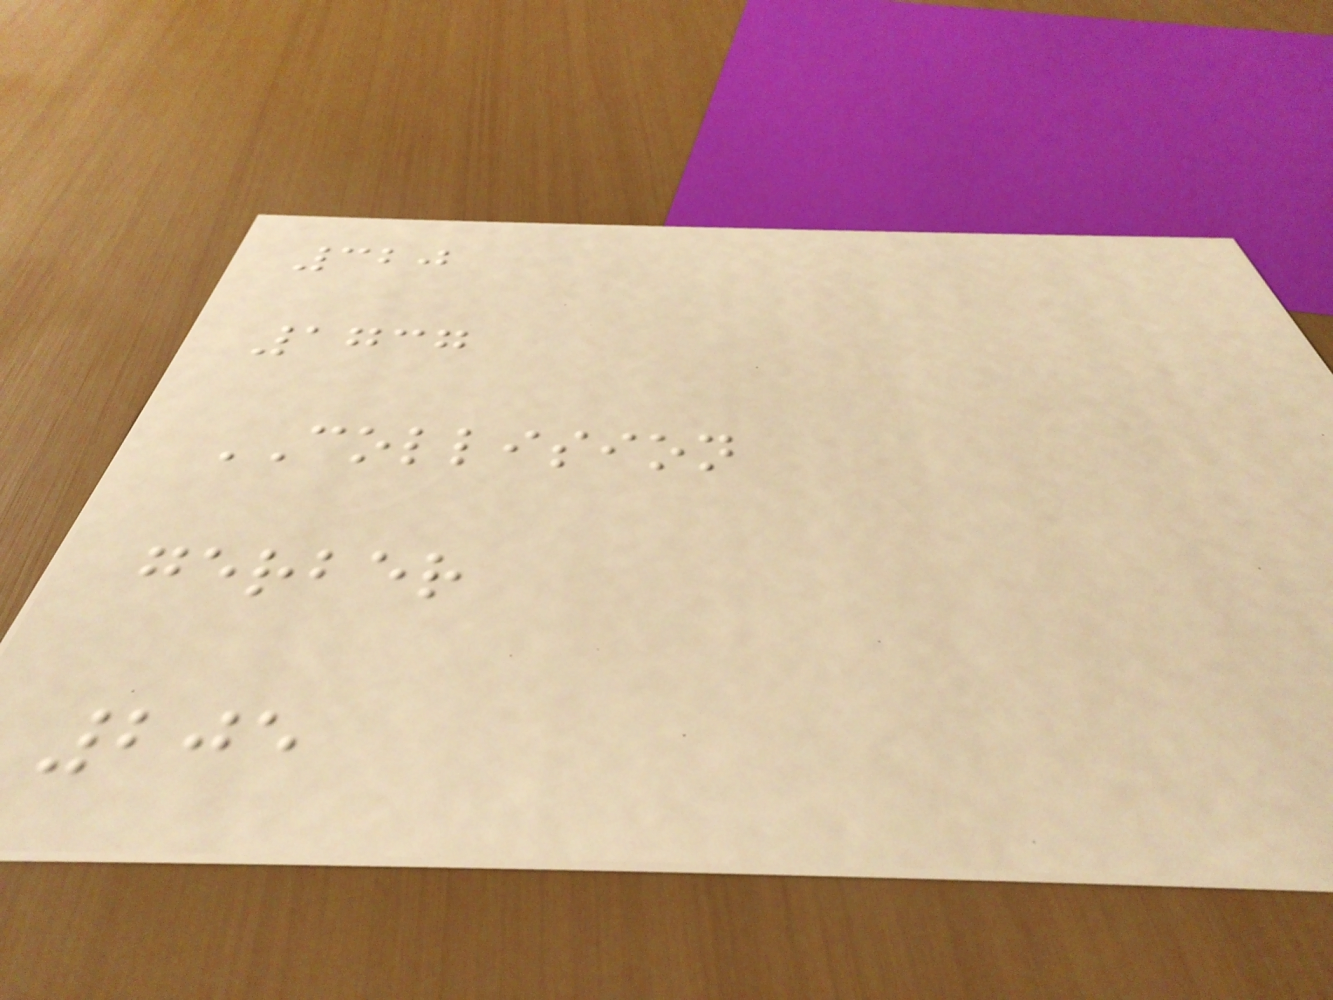320
1737
COLLISION
gerber
205
